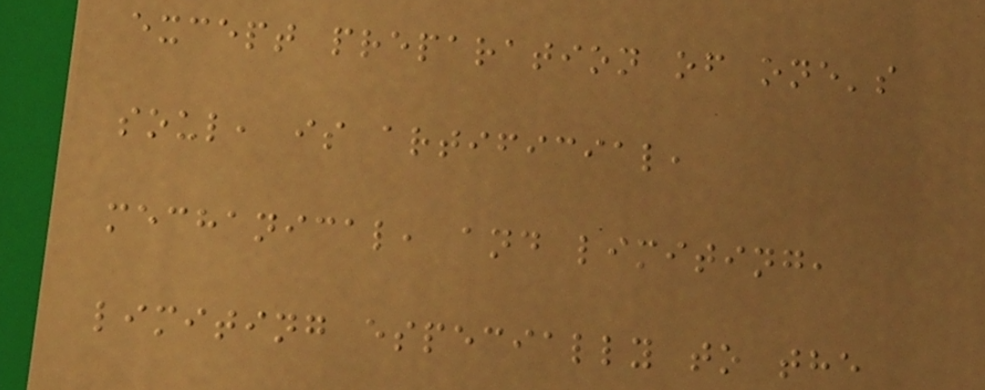except preparation of one's
soul, is artificial,
mechanical, and limiting,
limiting especially to the
